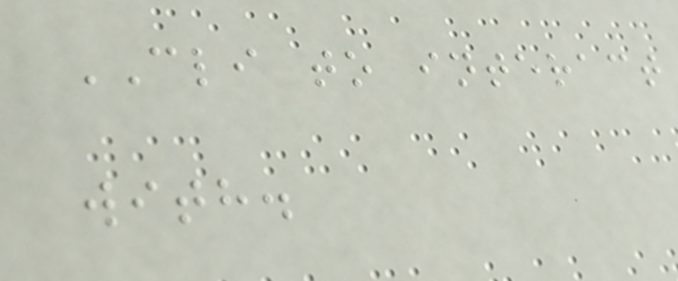CLI to interact
with.
